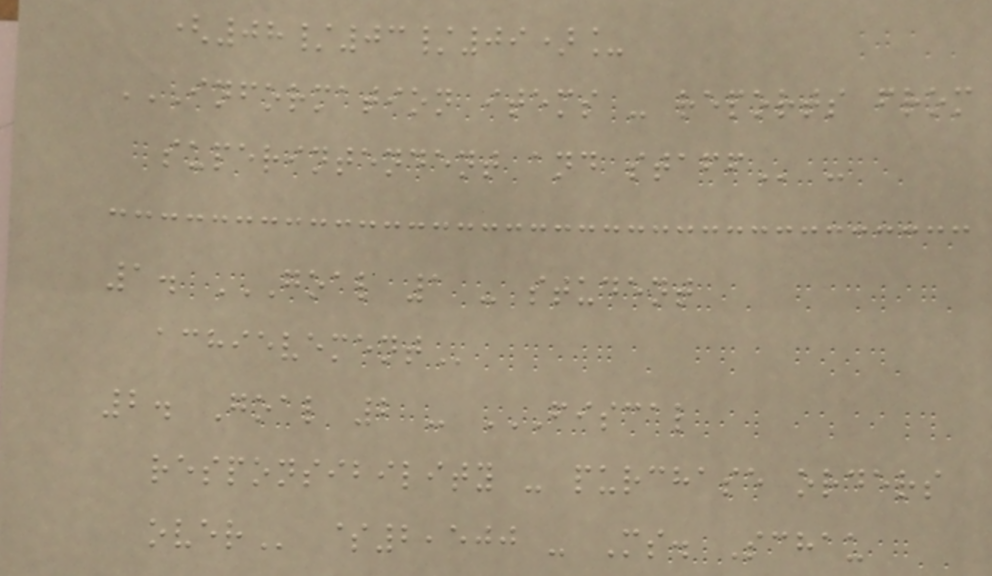(08/03/09)_
INFORMATION ITEMS - REPORTS FROM
SUPERINTENDENT AND STAFF -
1. GOAL 1 - STUDENT
ACHIEVEMENT
2. Goal 2 - FISCAL
RESPONSIBILITY - PURCHASE ORDERS
OVER $2,500 - Ms. Schau
